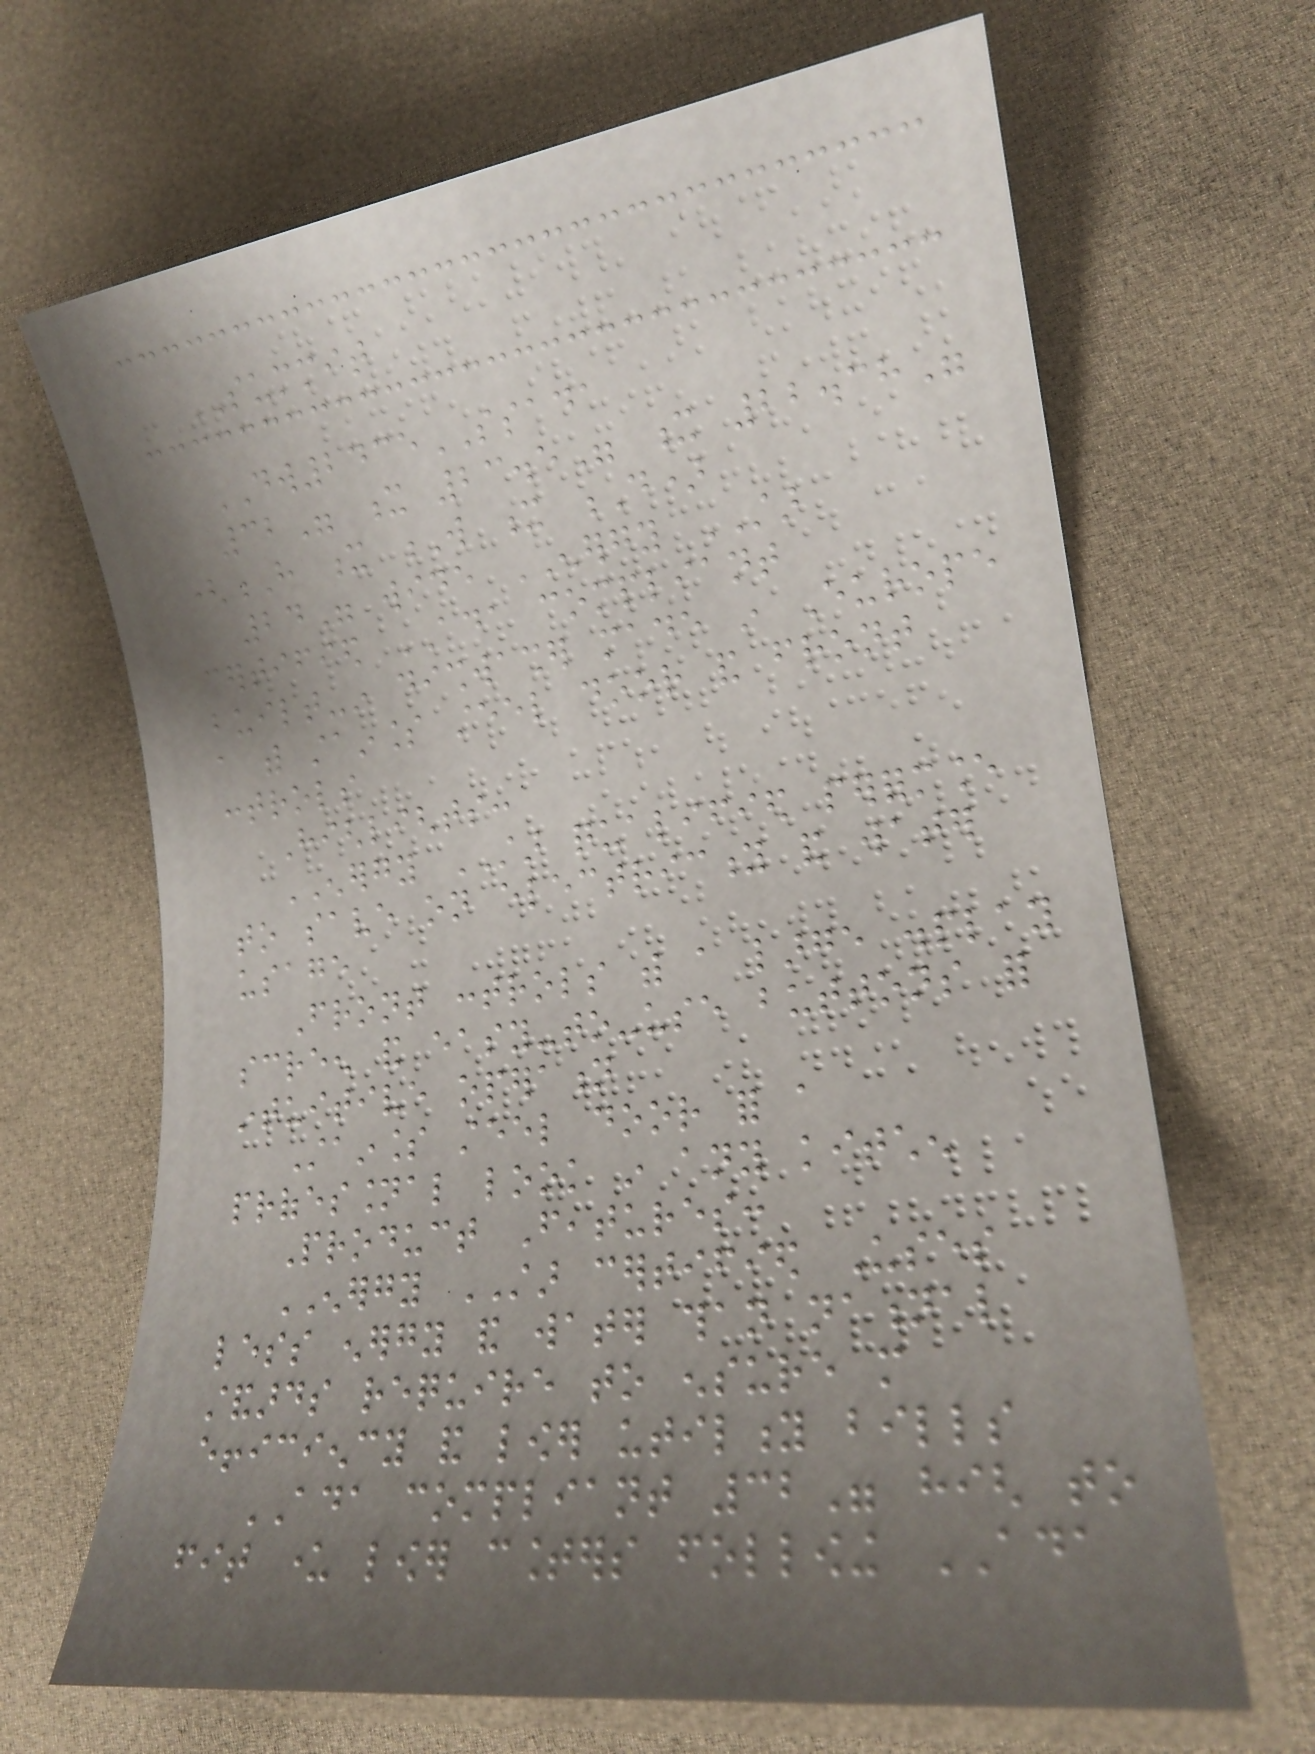SUMMIT
DW2435SSADA
32" x 23.5" x 22.38"
(H x W x D)
24" wide ENERGY STAR
certified ADA compliant
built-in dishwasher made in Europe
a with stainless steel door and front
controls
Highlights:
ENERGY STAR qualified performance
to save on electricity and water
usage
Front controls with a large display
screen and easy-to-use buttons for
intuitive operation
Stainless steel door for a
professional look in any kitchen
Product Features:
ENERGY STAR certified Uses
less energy and water than national
standards require to ensure more
efficiency and lower utility bills
ADA compliant 32" high to
fit under lower counters following ADA
